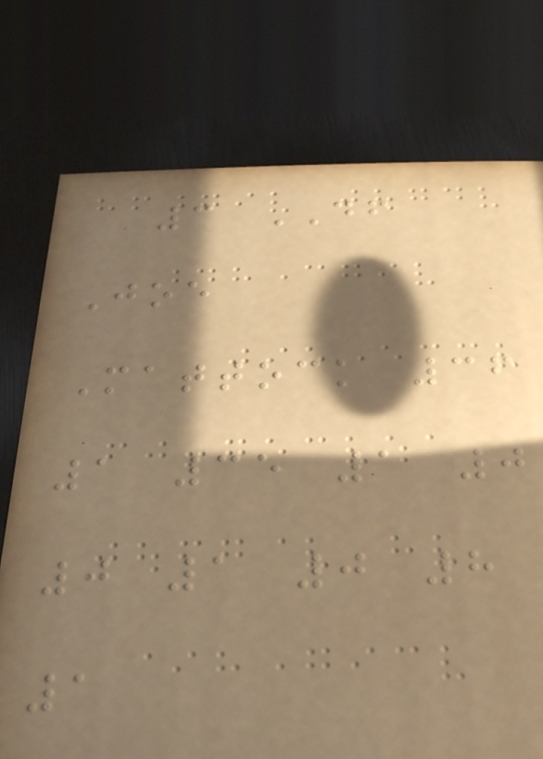3 DF
Joe
Mattock 36
1 35 1 0
0 1 0 8
1
